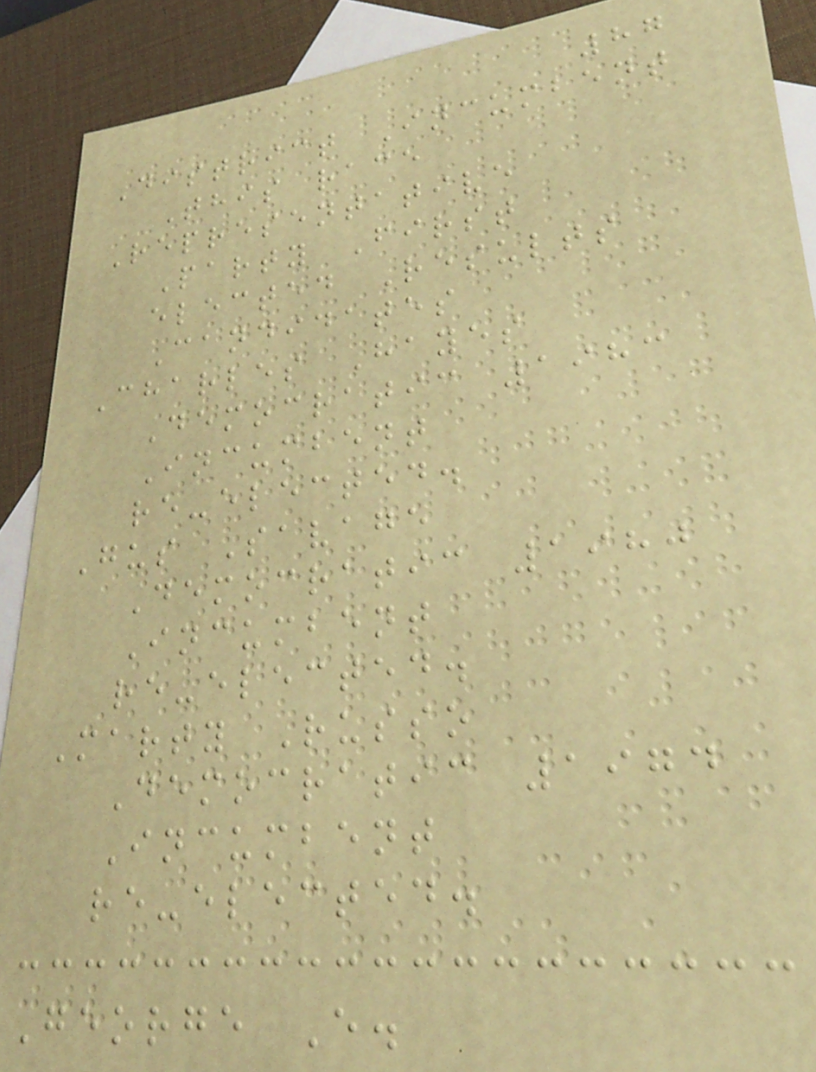87
District Incumbent
This race
Representative
Party First
elected Results
Candidates
Charles Hayes
Democratic 1983
Incumbent
re-elected.
Gus Savage
Democratic 1980
Incumbent
re-elected.
Marty Russo
Democratic 1974
Incumbent
re-elected.
George E.
